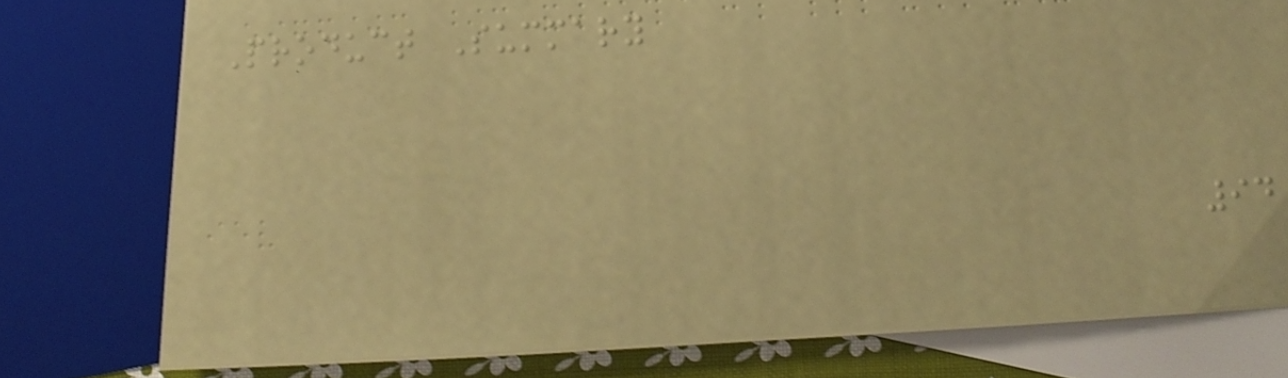Product Summary
94
